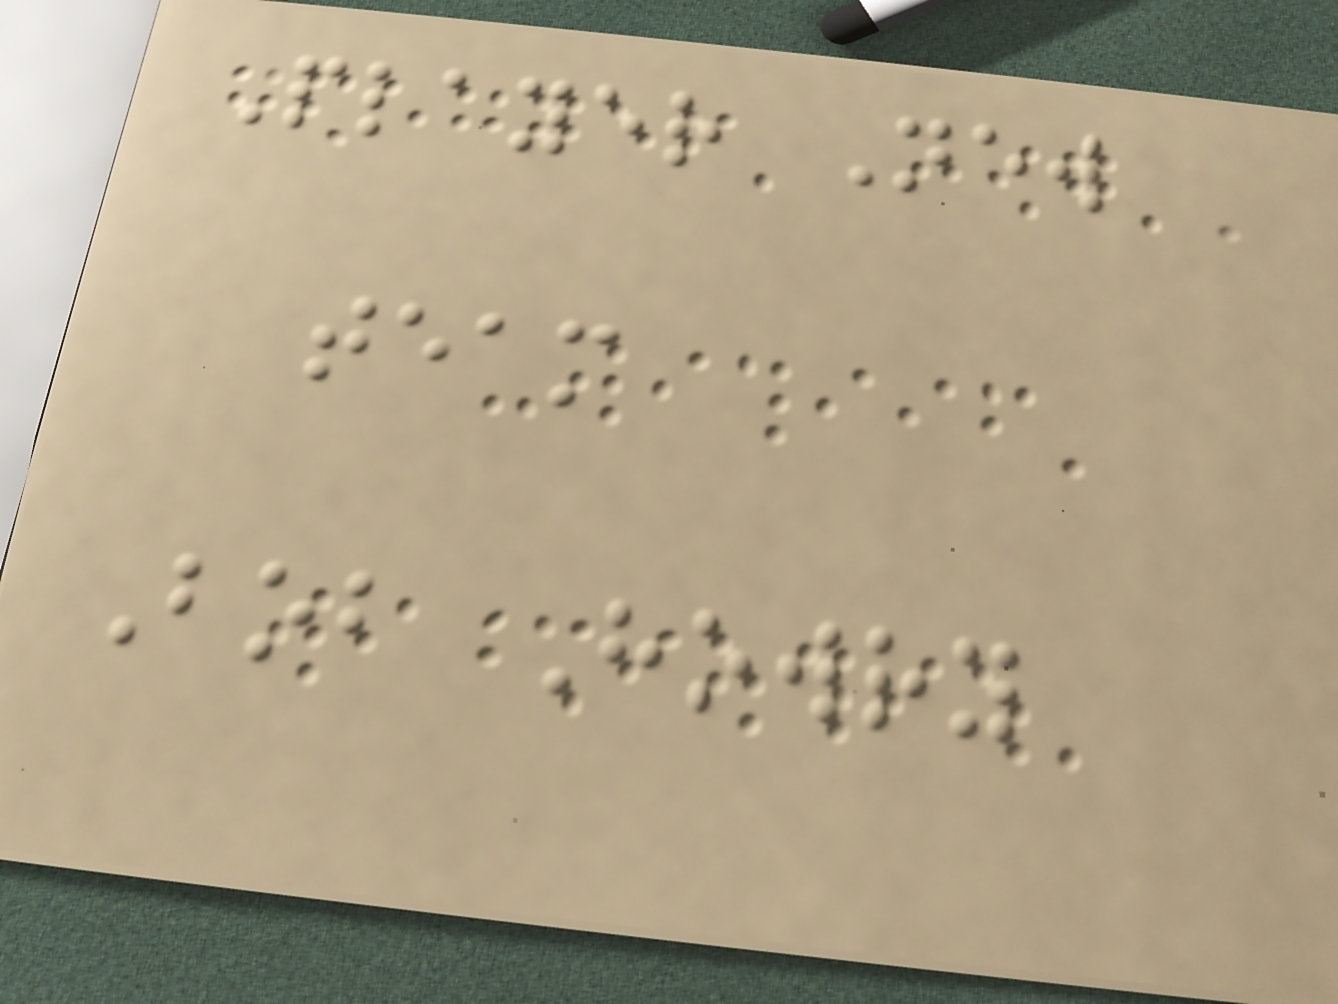Player New
team
Bob Howry
